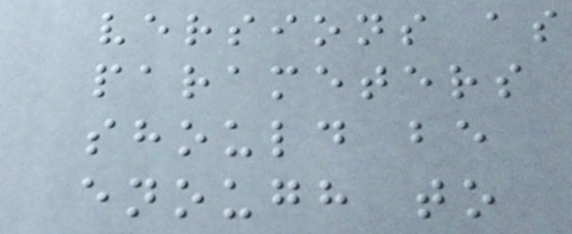versions as
parameters
should be
enough to
